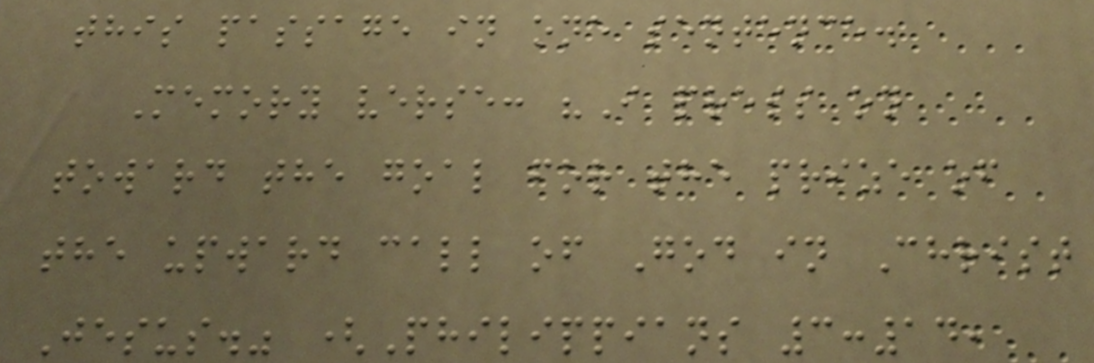this passage in one sentence.
Memory verse: "I press on
toward the goal for the prize of
the upward call of God in Christ
Jesus." (Philippians 3:14,
